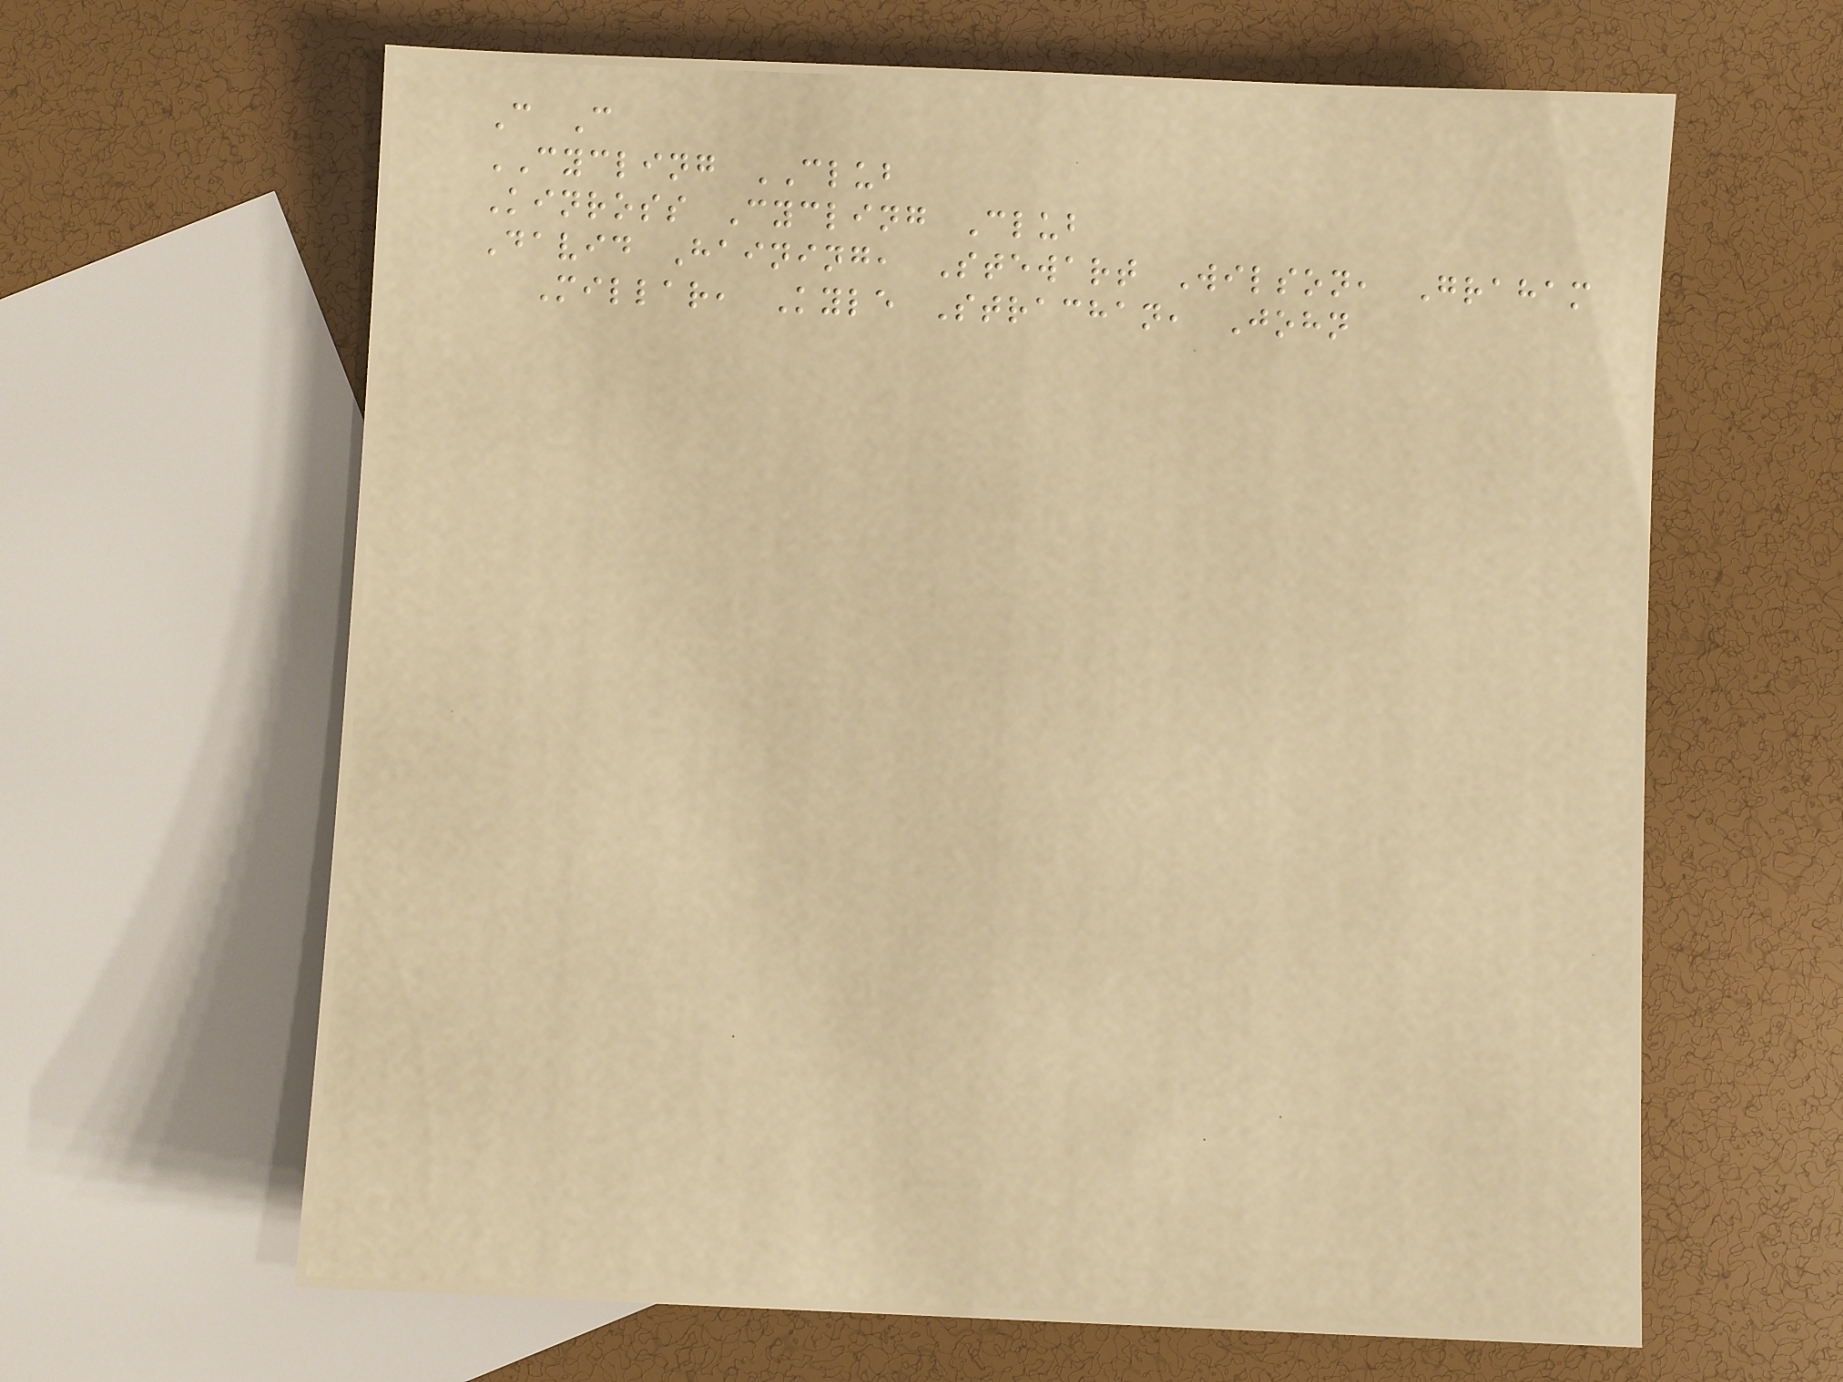C C
CYCLING CLUB
Kinross Cycling Club
David Haining, Stewart Wilson, Graham
Millar, Kyle Strachan, John
